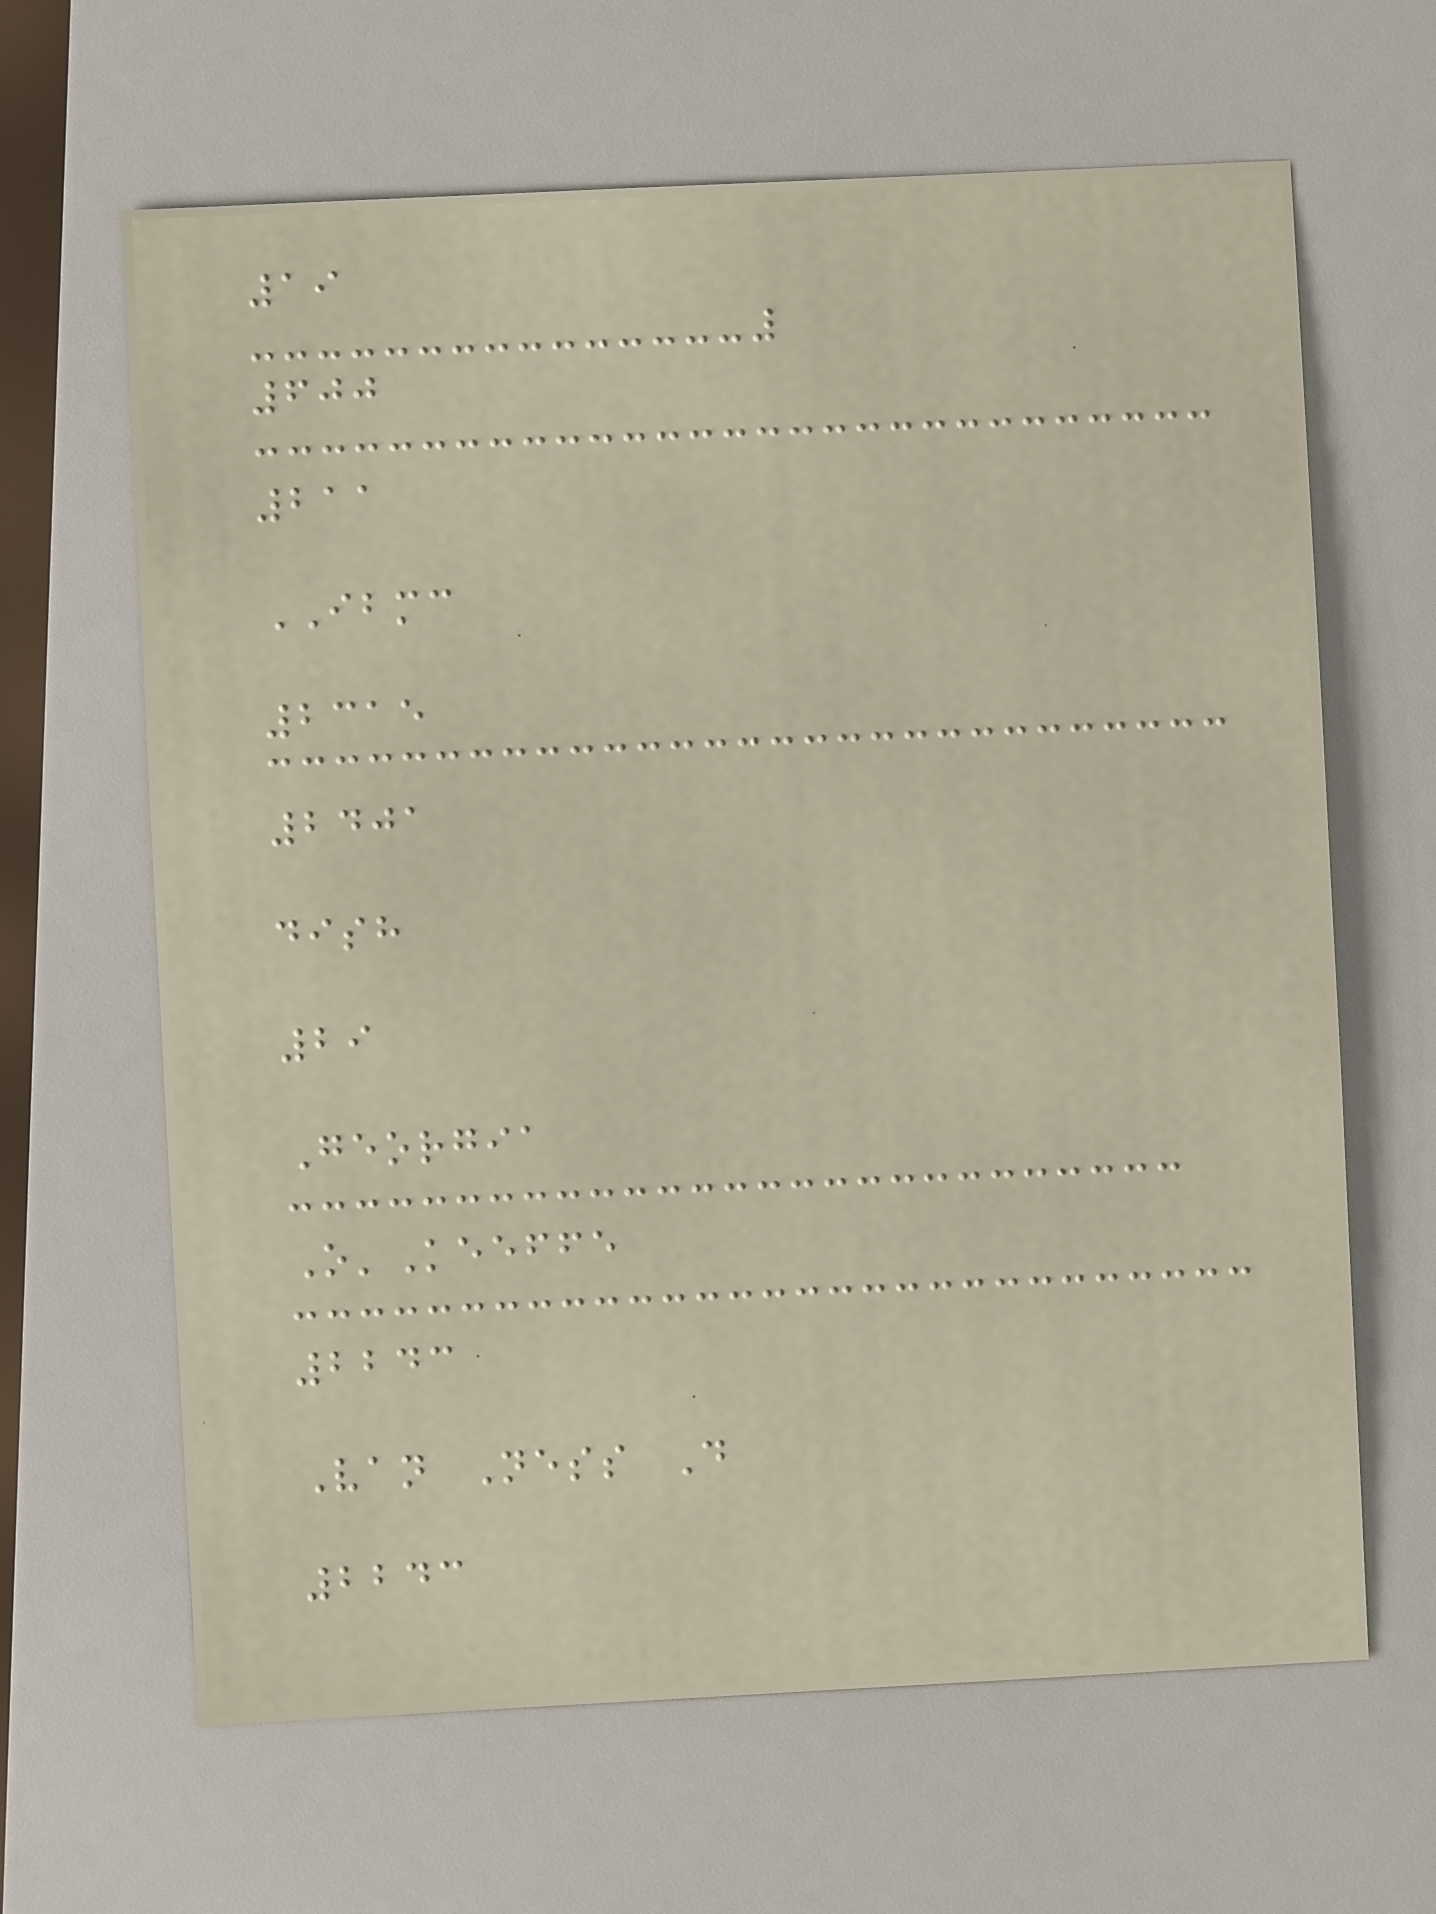19
600
211
IBMC
2315
2401
dish
29
Georgia
O'Keeffe
2243
Van Ness D
2243
